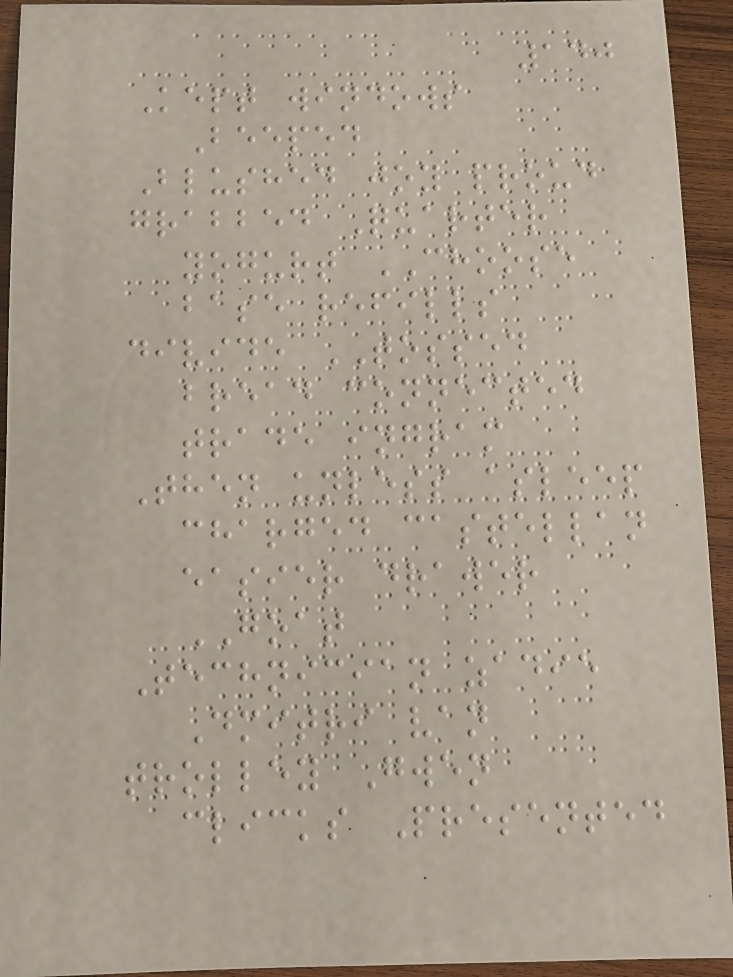140
Kept windows
Beeped
Blushed joy proud
grabbed Quarter
yogurt CHOOSE
base refills
divide TOSSED
bread connected
trade ingram
Then unless asleep
charged castellan
easier drawer
GOAT
Technician zadie
Dmitri van
trolley Gwen
clicks Presented
